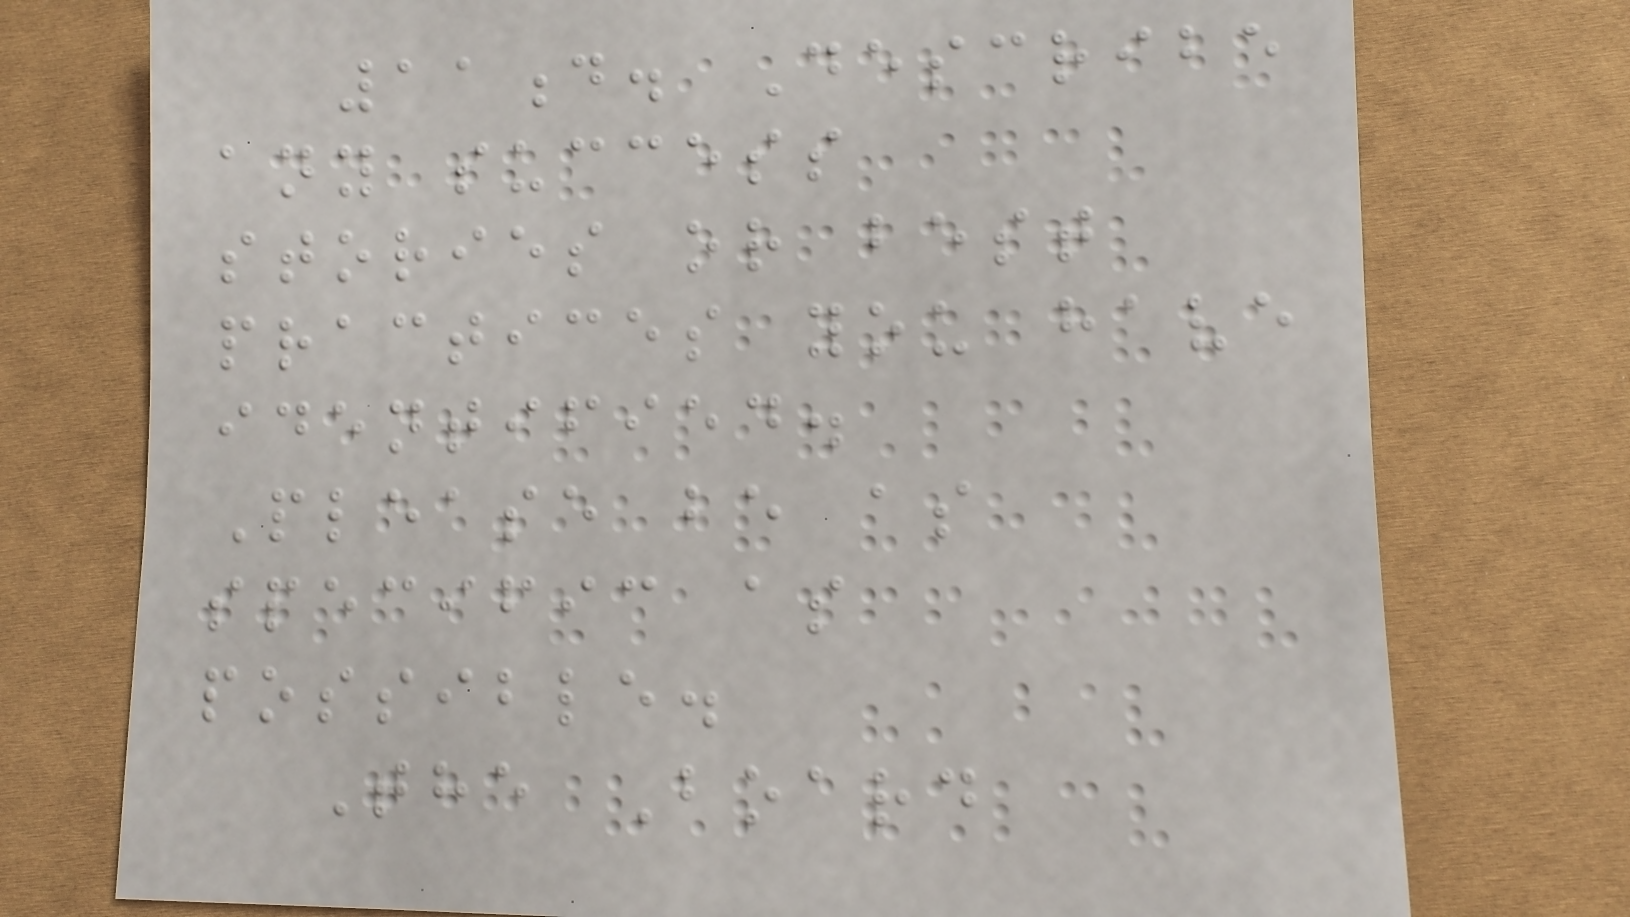11d. Describe
any success
stories or best
practices you have
identified.
Please be as
specific as
possible.
The Board
